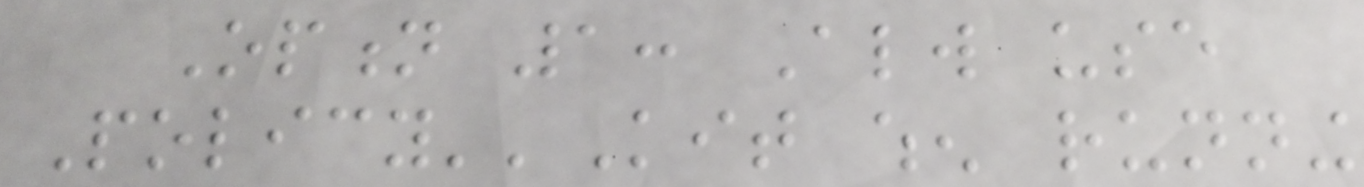Option 1: Always use
Policy''Kit when running
